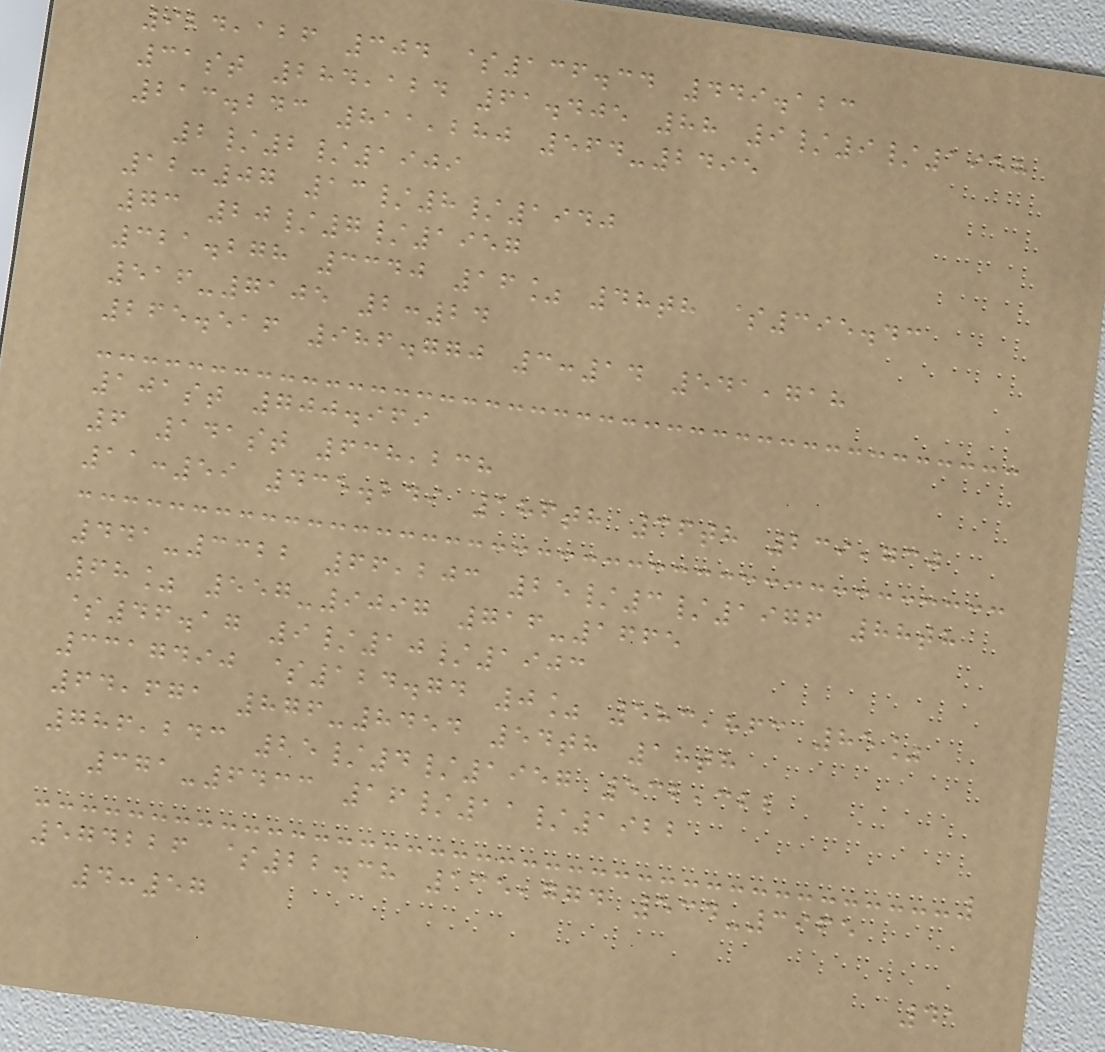924,126 304 $136.34 449.123
31st 284,124 61.405 88 9/9/1958
213.243 811,280 564-2495
2/2/1909
12:07 13/8/1940
73 20/7/1957
321.278 3340 16% 48th $395.43
516-7105 2:24
265.516 986.770 3:14 541,718
101st 700.969
6 141st 638,238
11:59 435.249 186th 36th 239,730
441-3322 66,203 25/3/1976 88th
68% 557-9097 716-1665
$46.17 9/10/1903
3317490 $124.74 0% 583,863 85%
64,671 876-8454 54th 18th
786,243 25/4/1957 532,322
371-6433 16/11/1922
574226 $22.38 135,774 534-3965
4:57
41
